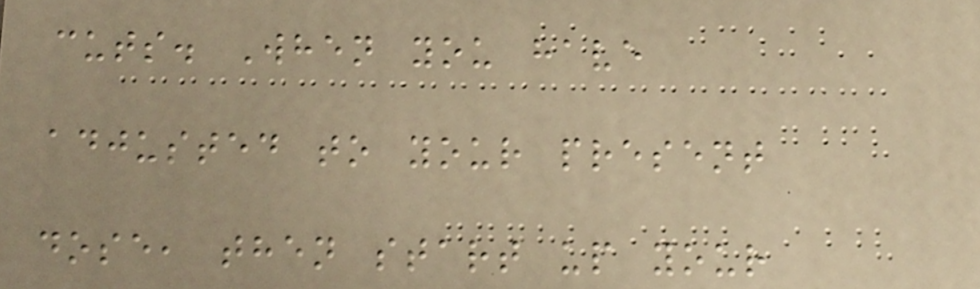cuts. When you have
adjusted to your present
dose, then start up your
